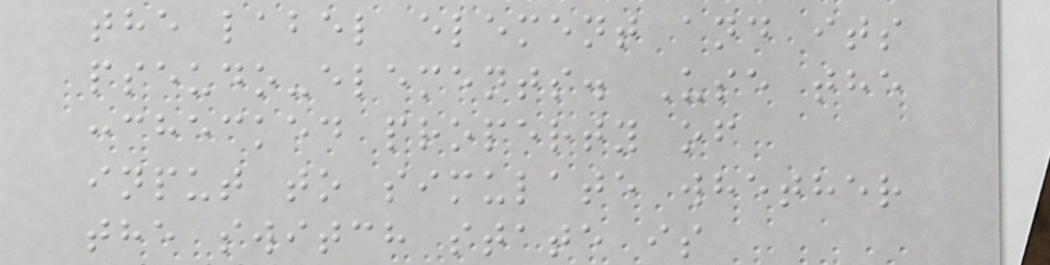the label element and its
pseudo-elements. Use the
:checked property of
input to simulate whether
the switch state is
